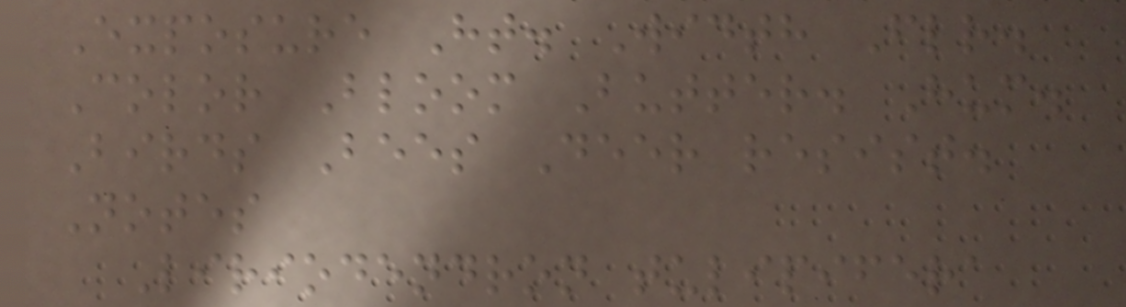Exposure Ht. Width Flr.
Color Bloom Butter. Hum.
Birds Bees Deer resist.
Notes
Liriodendron tulipifera
